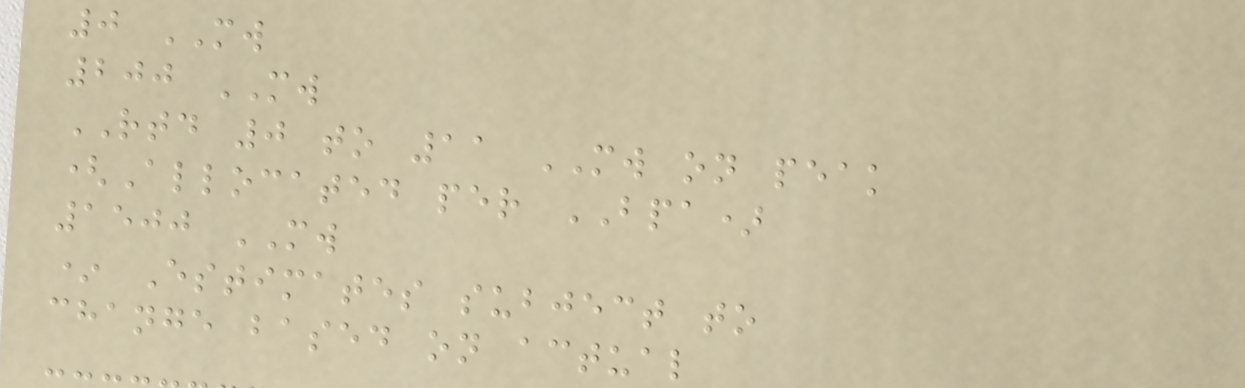0 MW
200 MW
RTD 0 to 11 MW on peak
(Allocated per BPA)
1500 MW
* Estimates subject to
change based on actual
